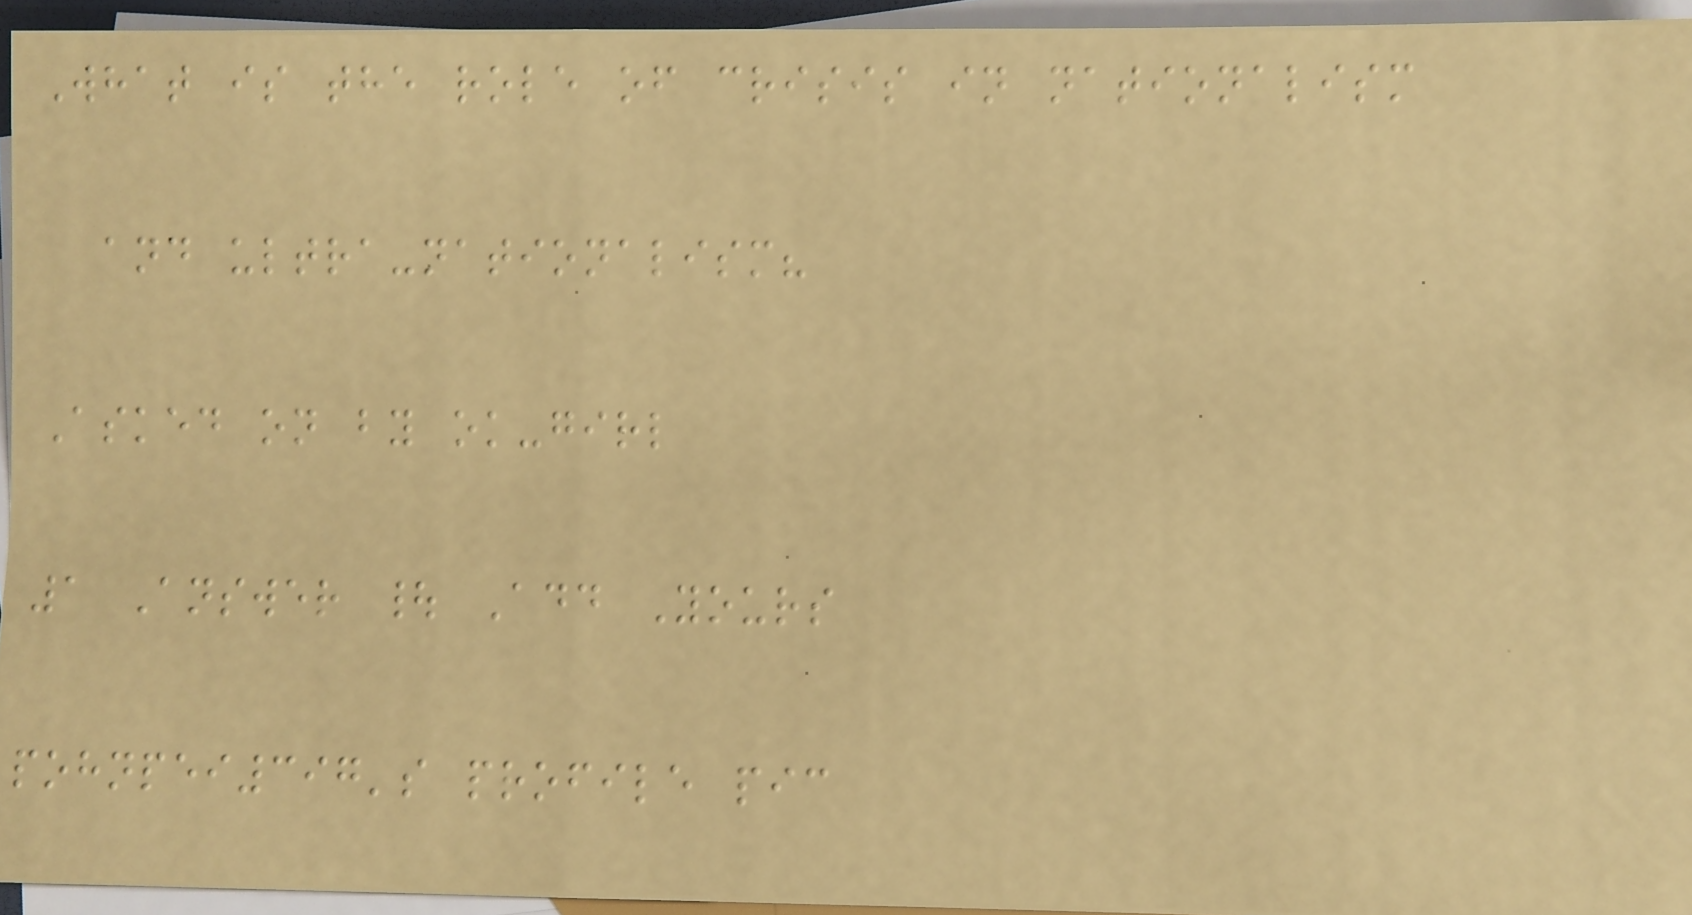What is the role of crisis in nationalism
and ultra-nationalism?
Asked on by ok-girl
1 Answer | Add Yours
pohnpei397's profile pic
